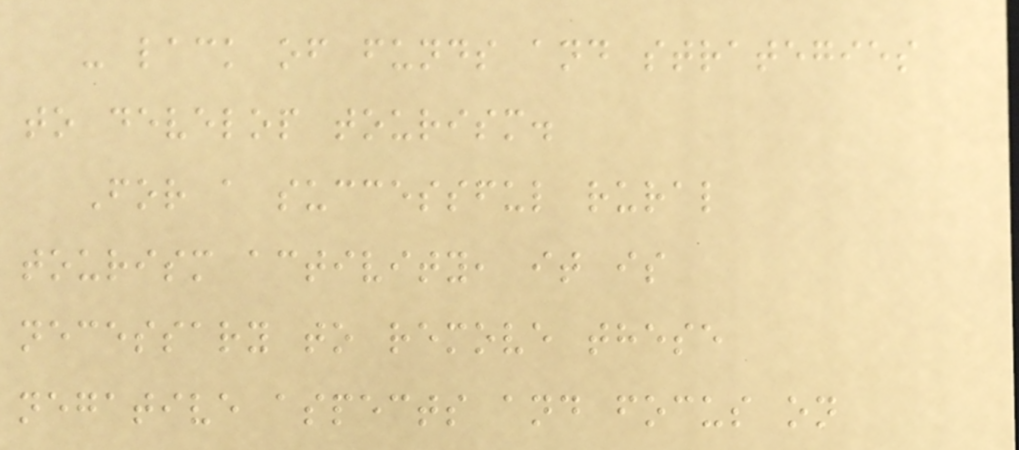- lack of funds and strategies
to develop tourism.
For a successful rural
tourism activity, it is
necessary to remove these
negative aspects and focus on
